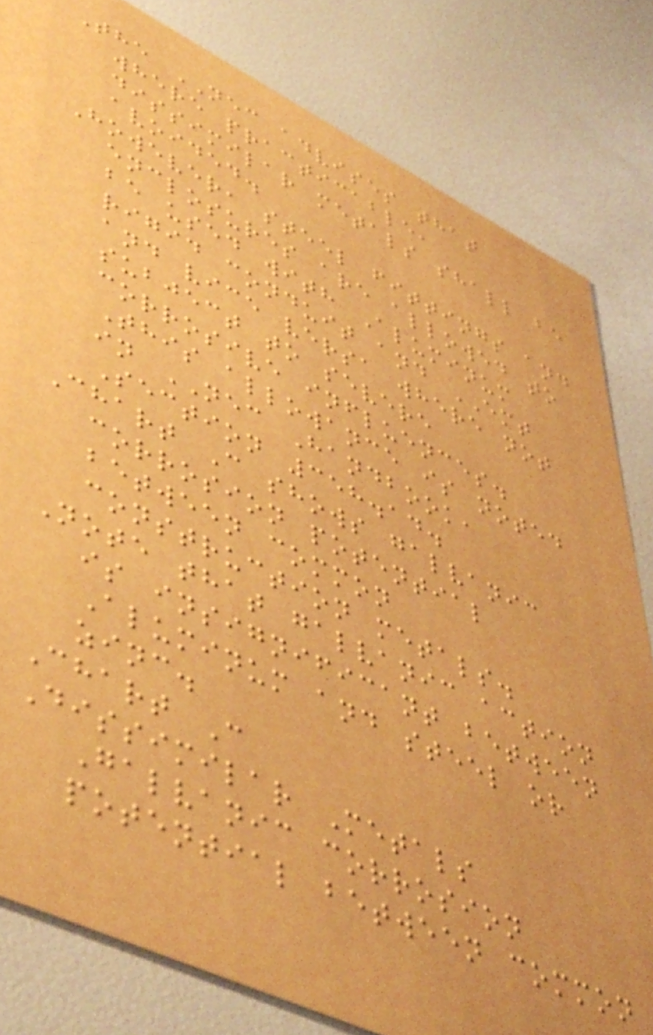The NEC advises that
where practicable,
dissimilar metals shall be
avoided.
However, steel fittings and
enclosures are allowed to
be used with Aluminum
rigid conduit and EMT
and vice versa where not
subject to severe
corrosive influences.
This allowance is noted
in NEC Handbook,
Section 358.14.
Chart C shows galvanic
corrosion potential
between common
construction metals.
Note that galvanic action
is insignificant between
Aluminum and steel or
zinc.
Chart C
Dissimilar Metals
Galvanic corrosion
potential between common
